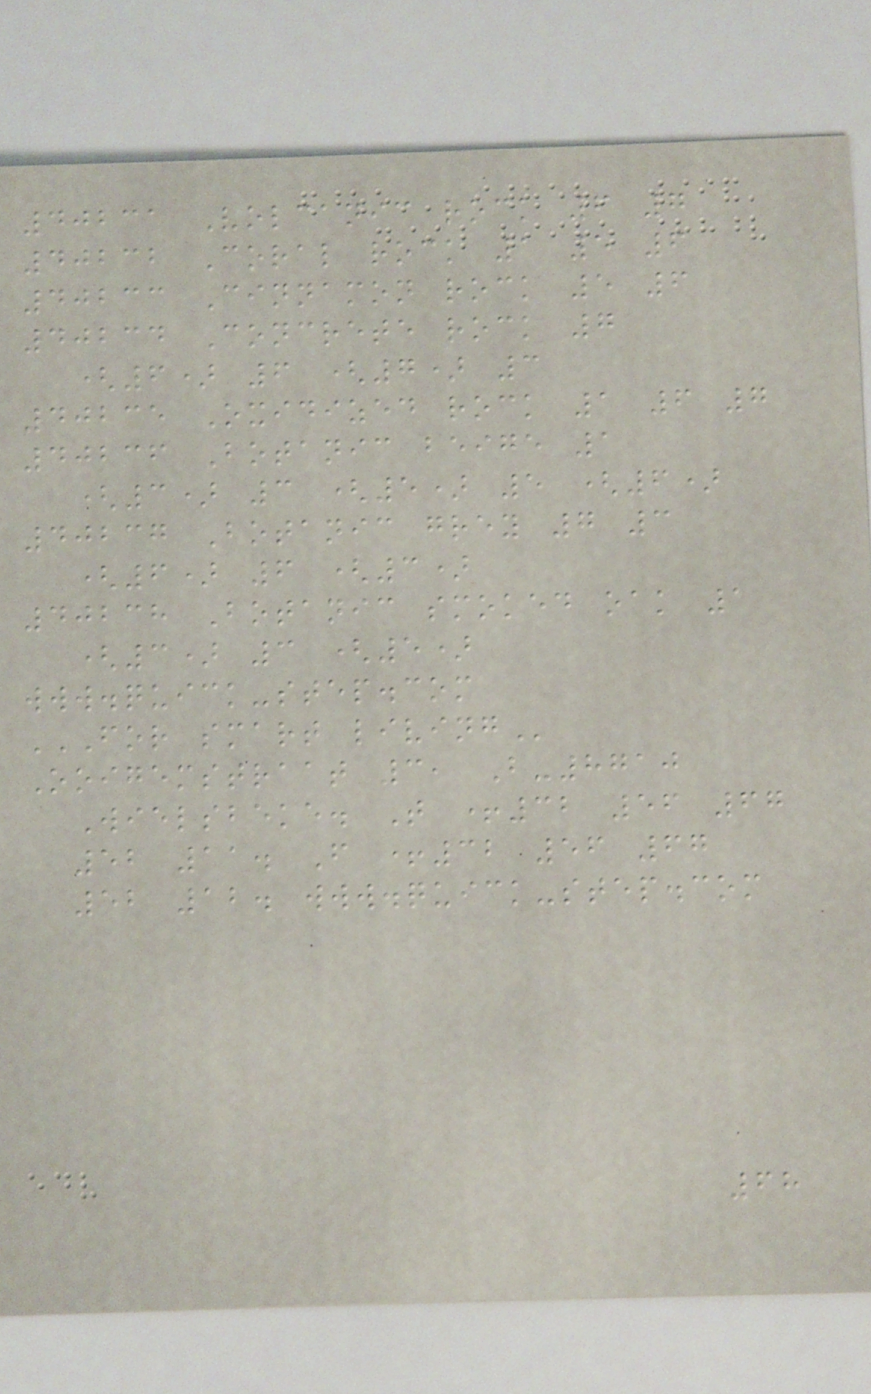40231 Volcanic rock 6 7
40232 Coral rock 1 5 6
40233 Cinnamon rock 5 6
40234 Concrete rock 7
(6) 6 (7) 3
40235 Oxidized rock 1 6 7
40236 Botanic beige 1
(3) 3 (5) 5 (6)
40237 Botanic grey 7 3
(6) 6 (3)
40238 Botanic smoked oak 1
(3) 3 (5)
www.quick-step.com
FOR SMART LIVING
Ooigemstraat 3, B-8710
Wielsbeke. T +32 56 67
52 11. F +32 56 67
52 12. www.quick-step.com
68
